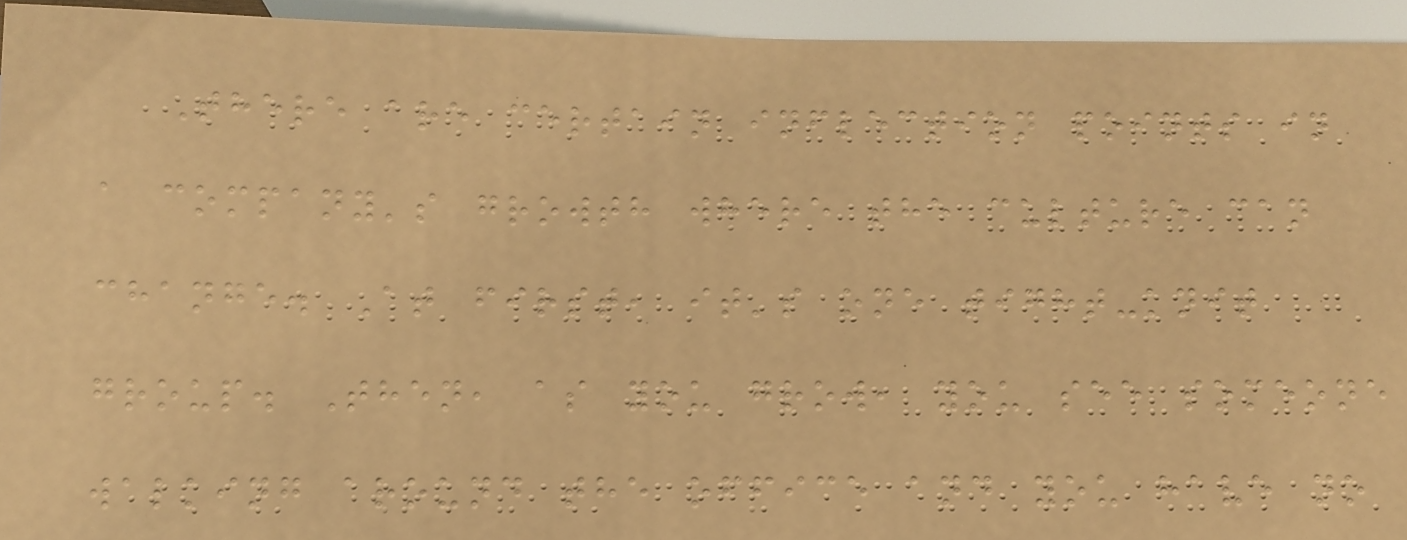There are certain inflection points in
a company's growth where the culture can
change. At first, it's one tight-knit
group. Then, as you grow, you see someone
walking around the office and you have no
